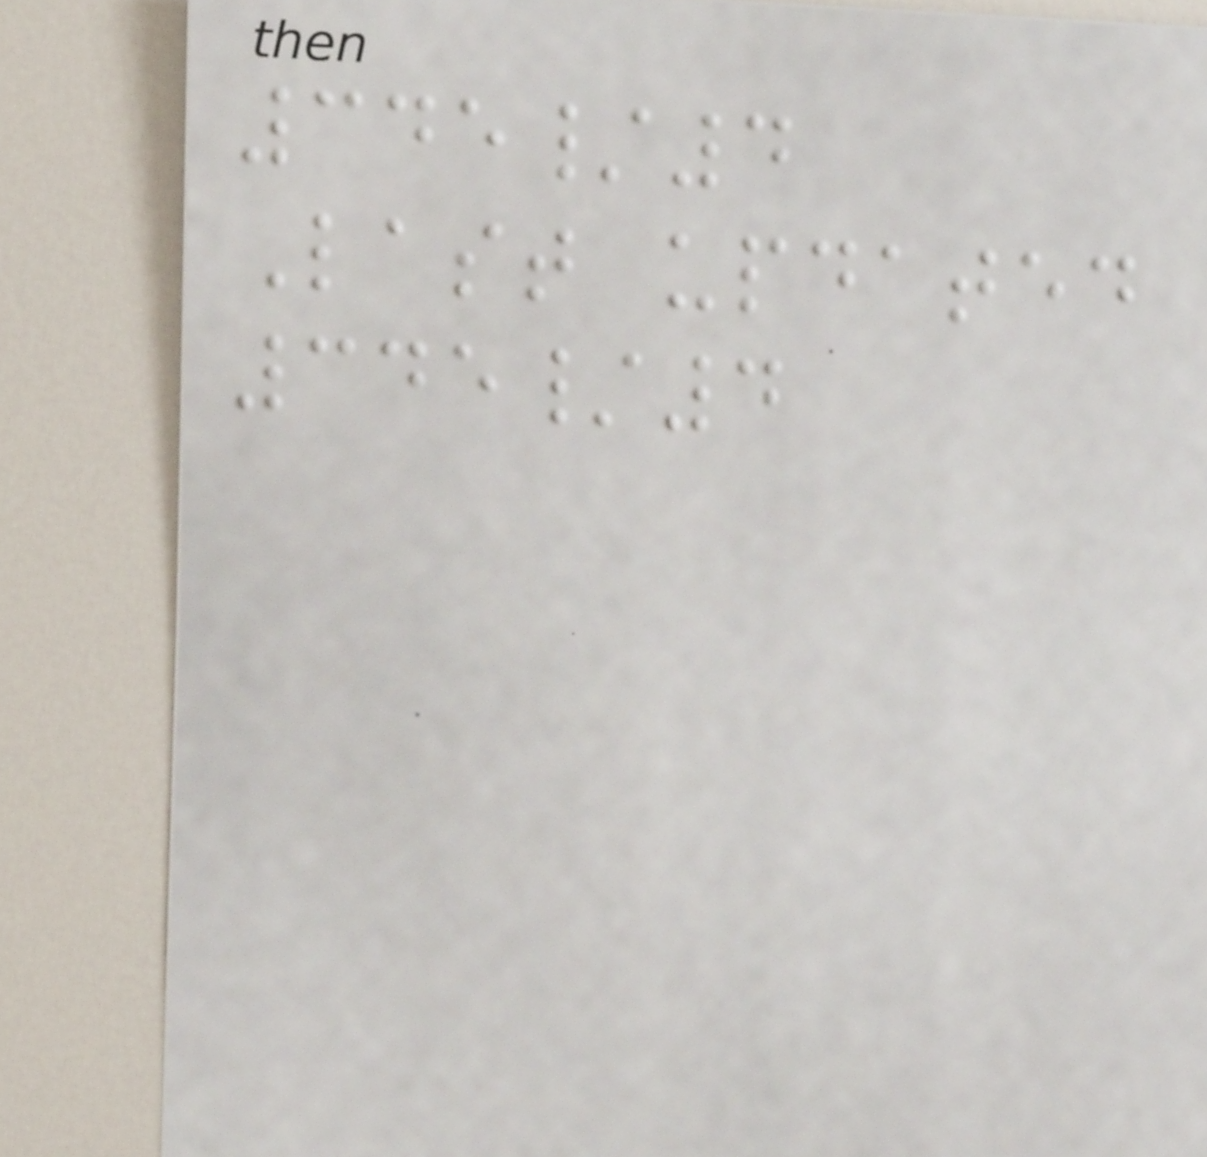345/4
Last updated
345/4
